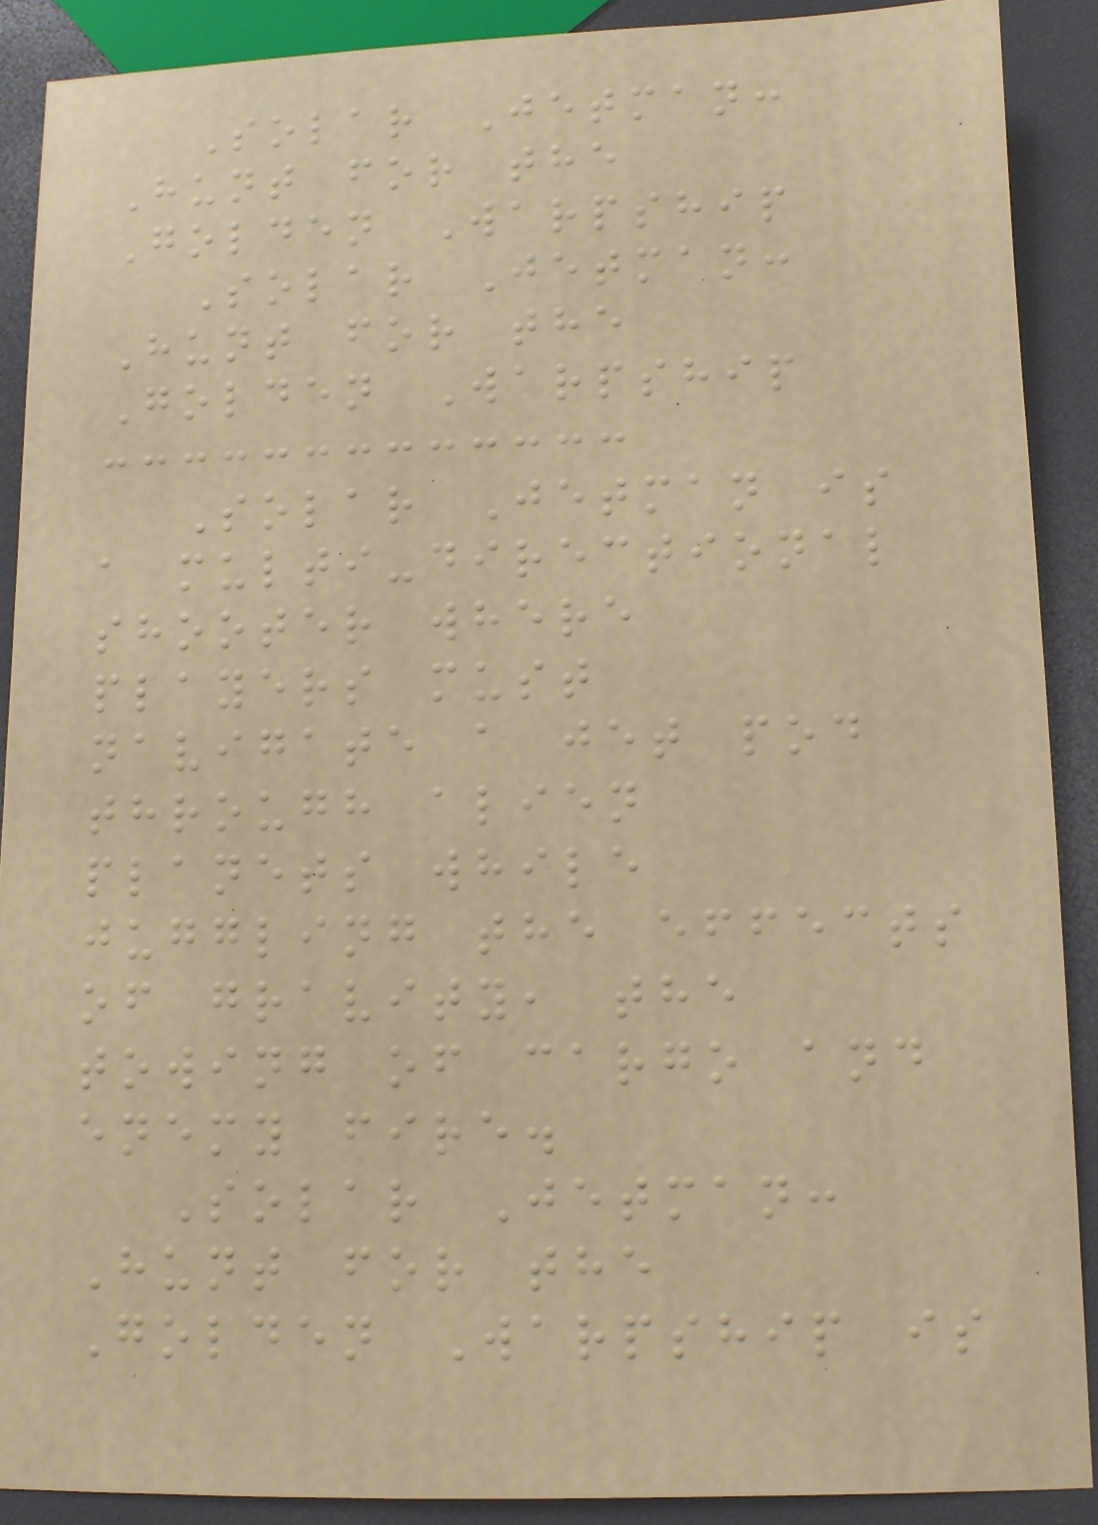Solar Jetman:
Hunt for the
Golden Warpship
Solar Jetman:
Hunt for the
Golden Warpship
Solar Jetman is
a multi-directional
shooter where
players must
navigate a jet pod
through alien
planets while
juggling the effects
of gravity, the
towing of cargo and
enemy fire.
Solar Jetman:
Hunt for the
Golden Warpship is
